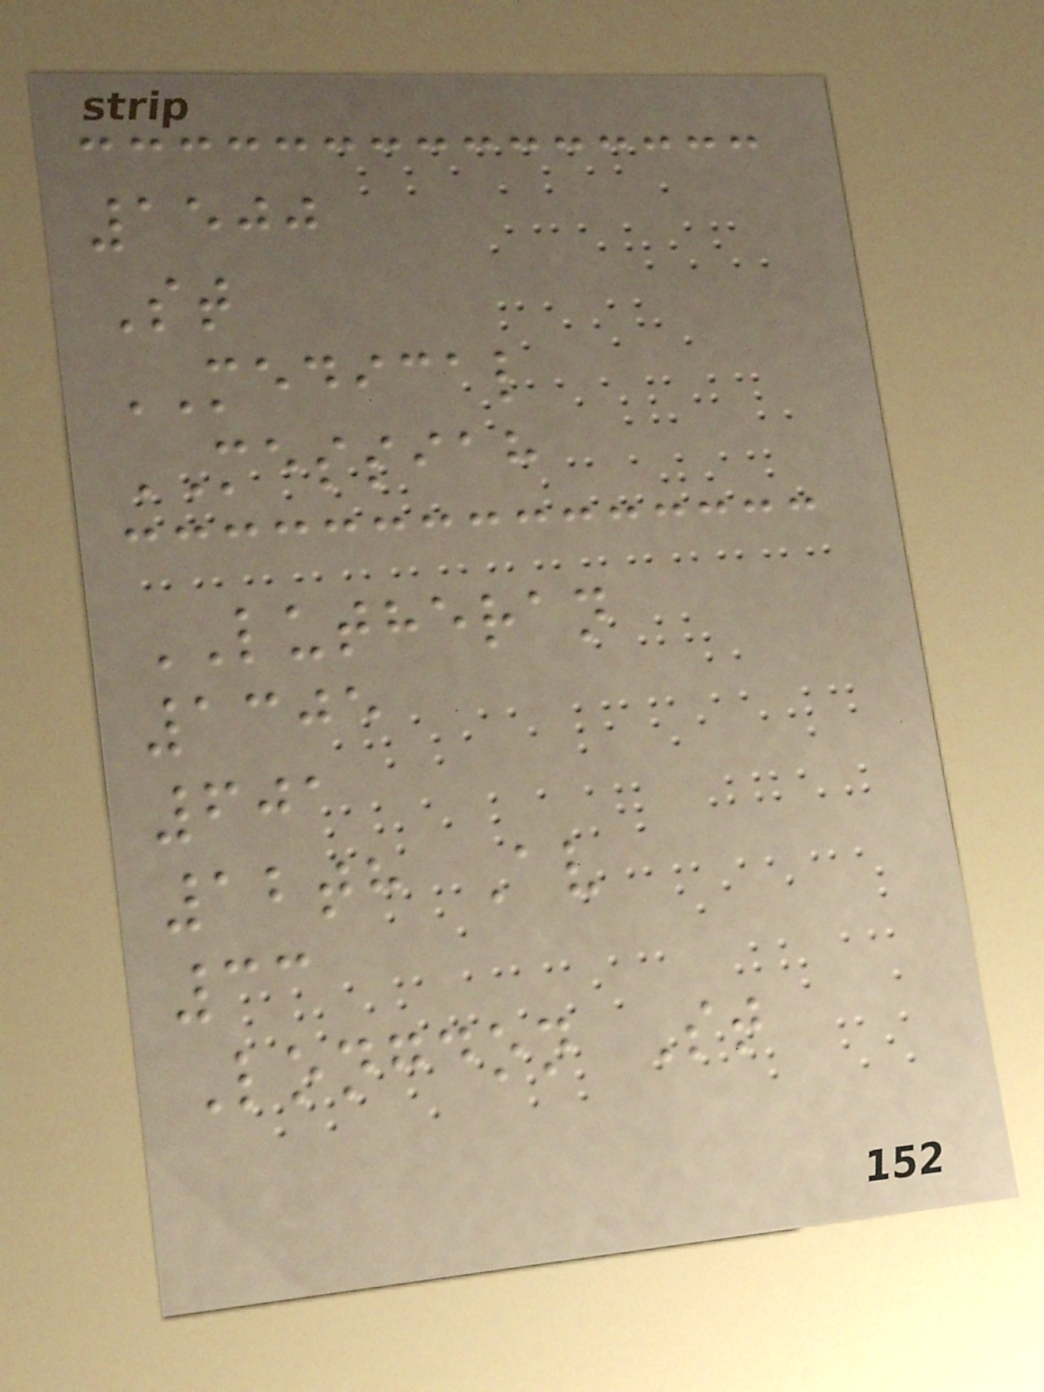1500
St
MEDICAL
MESSIAH
LUTHERAN
1305
601
12th Av
33
Longdon St
